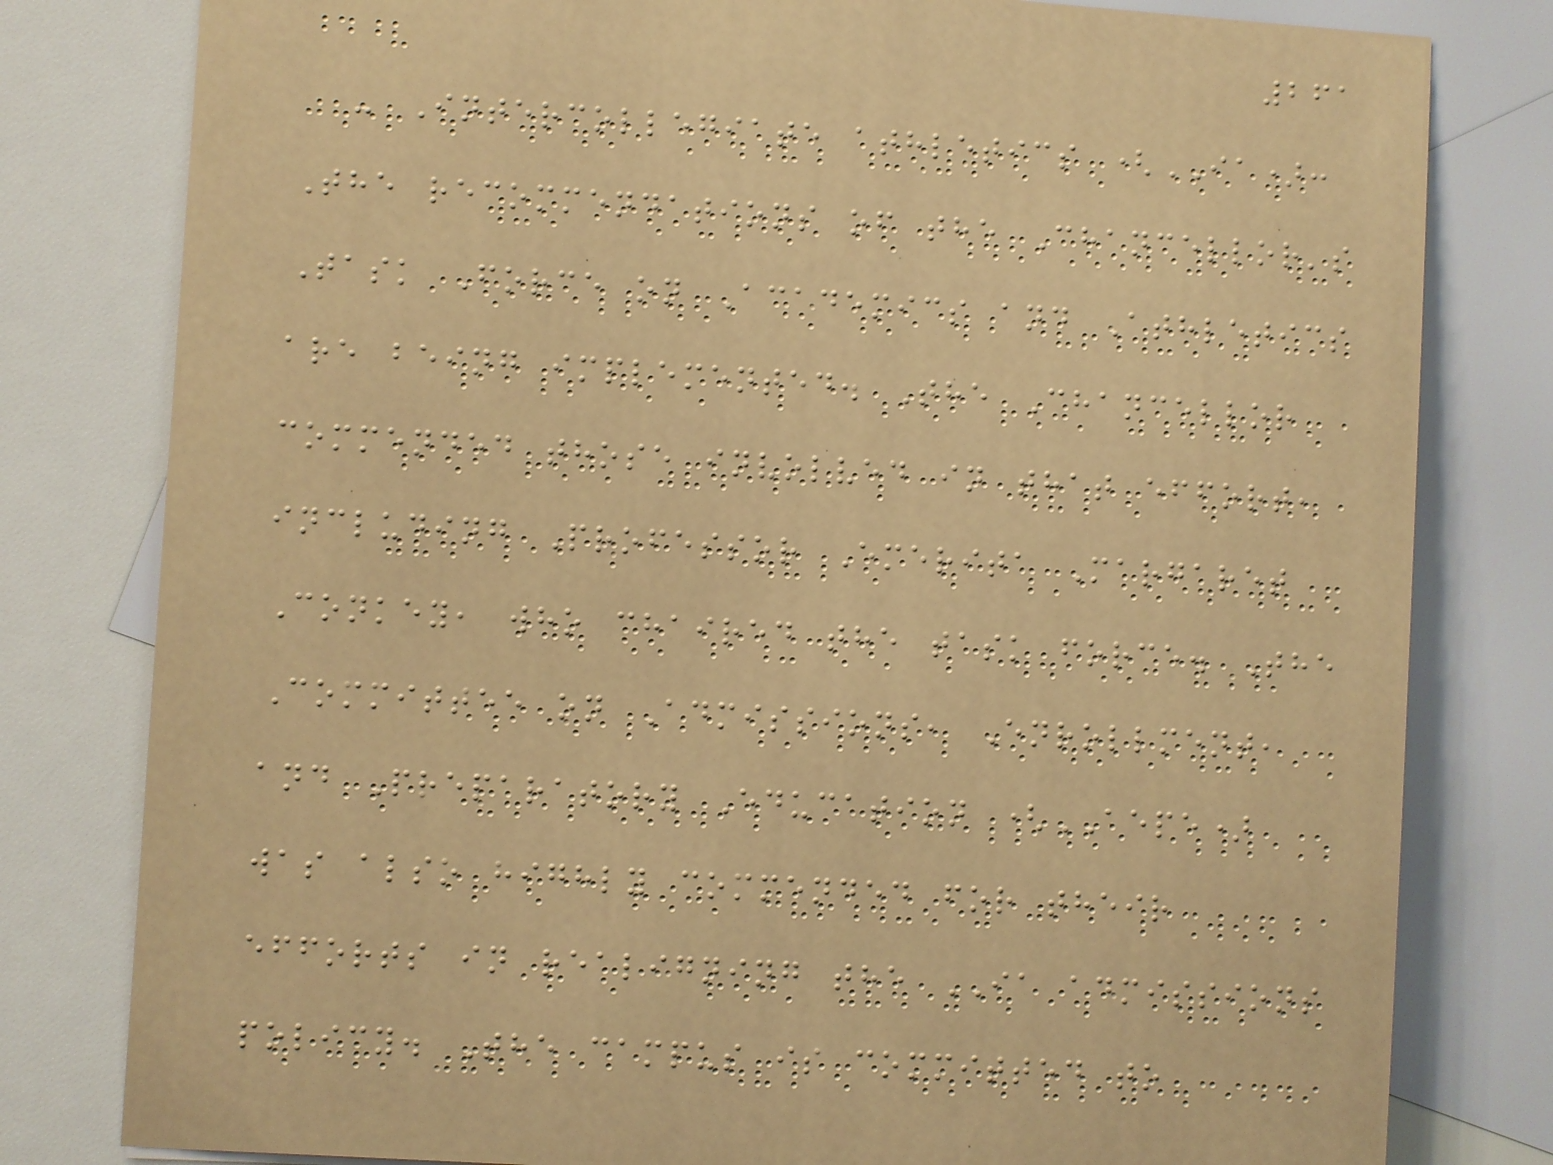261
- Intercollegiate athletics (IA):
The recommendations of the Chancellor's
Task Force on Academics and Athletics
are being implemented. The Chancellor
commended those involved in that effort,
including Professor Emerita Margaret
Conkey, who chaired the task force. The
Committee on Admissions, Enrollment,
and Preparatory Education (AEPE)
was also highly commended for their
efforts in realigning the IA admissions
policy. The campus is committed to
